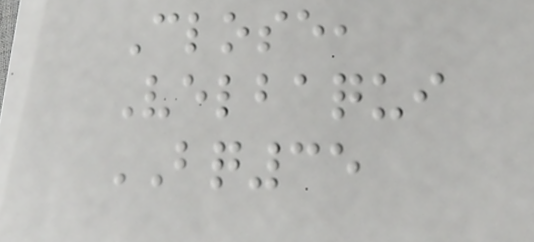Close,
Velbaqui
BQ35
